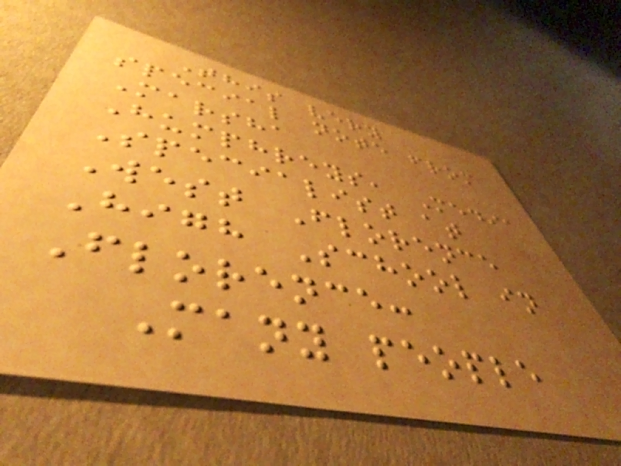This very
special note from
Marsha
Humphreys, Media
Specialist at
West Florence
High School in
Florence:
Many people
